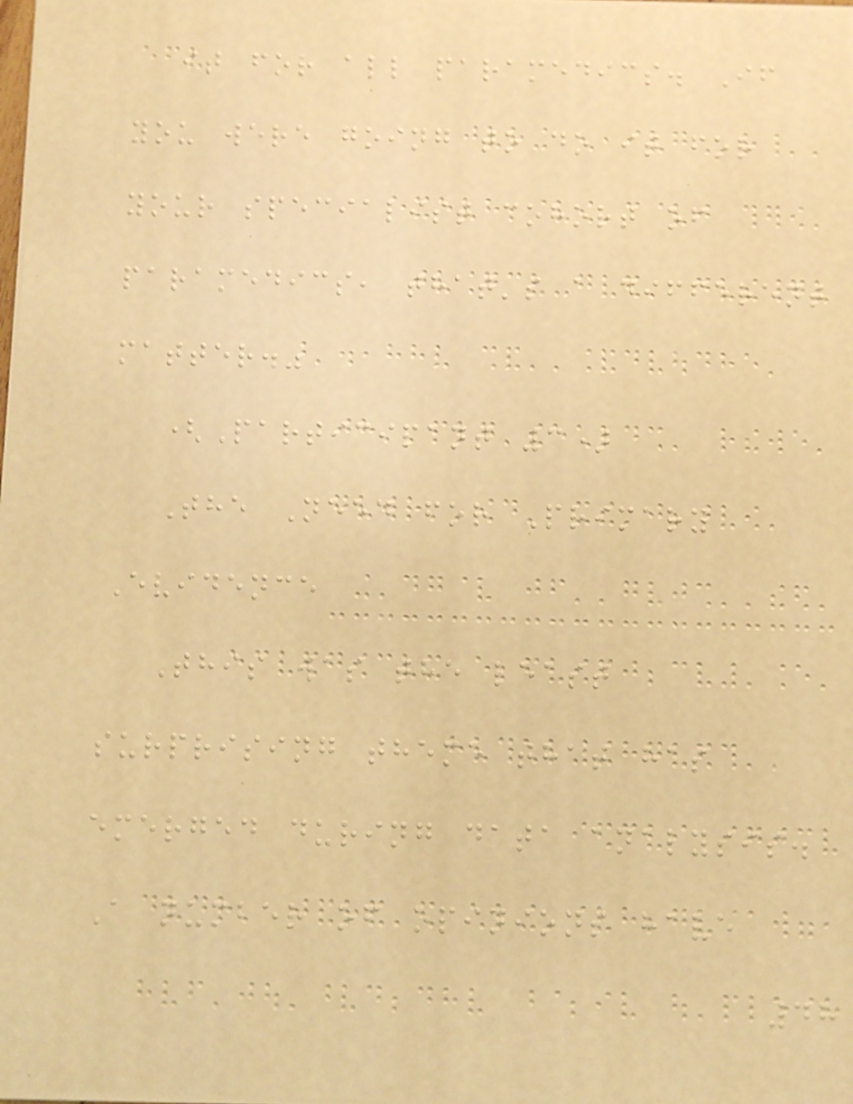it for all paramedics. If
you were going to do it for
your specialist cohort of
paramedics, that's a different
matter."
(Participant 3)
The Need for Primary
Evidence
This was the least
surprising theme that has
emerged during data analysis.
A number of opinions have
48
